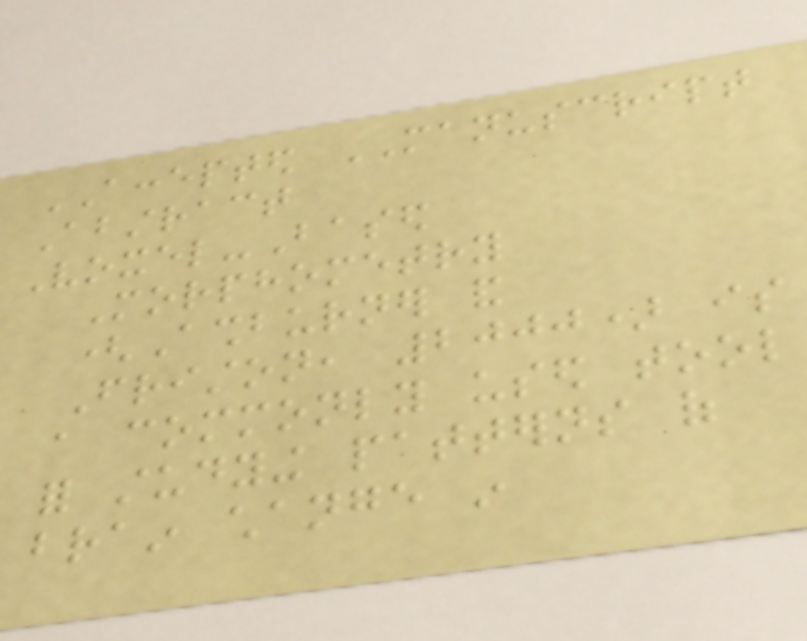ACCEPTED MANUSCRIPT
Abstract
Voxel-Based
Morphometry
(Ashburner and
Friston, 2000) is
a commonly used tool
for studying patterns of
brain change in
